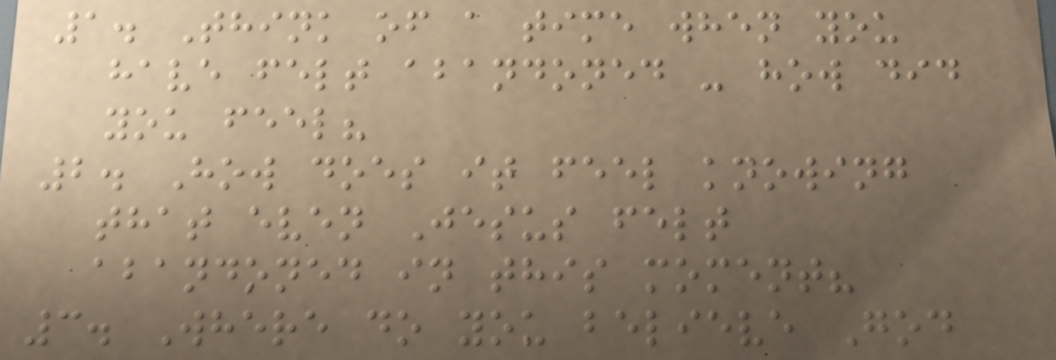1. Think of a time when you
have felt abandoned - how did
you feel?
2. How does it feel knowing
that even Jesus felt
abandoned in this moment?
3. Where do you believe God
